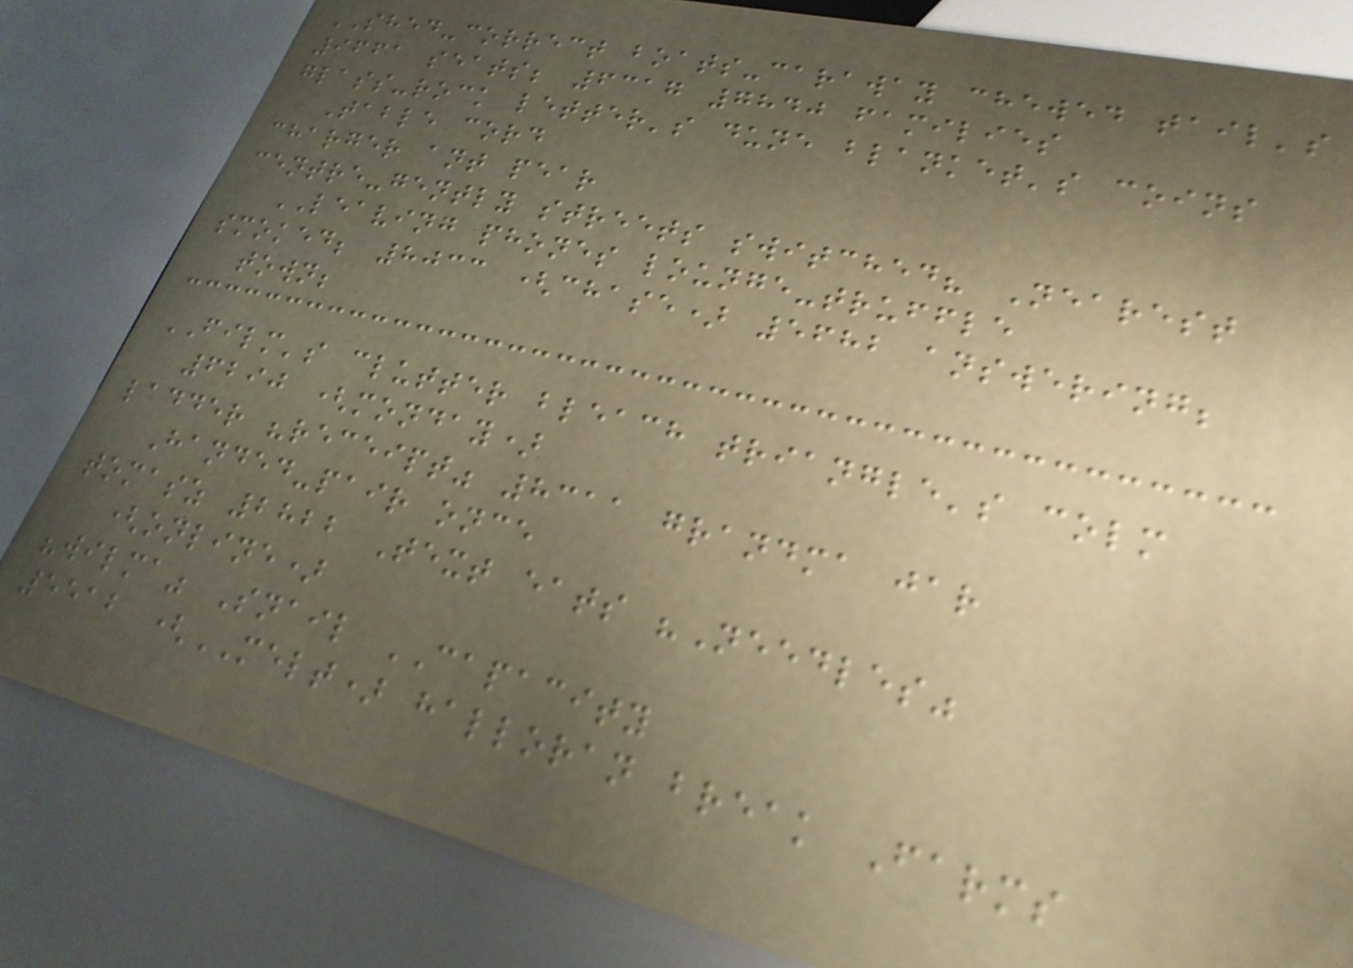SHED-correct boats-caraway chewed tail's
9661 seats; 6317 7840 families
glass-rock letter's dune blanket's coins
Table cord
charger ant pear
centre-gently streets switched? Nearest
LEAVING phones lounge-truffle
smoked; 8033 (chase) 5682 answering;
town;
FILM's clutter bleach triangle's colm
6290 (monday)
ladder "receipt" 8311 grandma jar
Handed-pair once
tomasz 2822 Text eats "Needles"
(online)
"wilma" Snail CAPACITY
5512 (MELT) halloran break Farms
